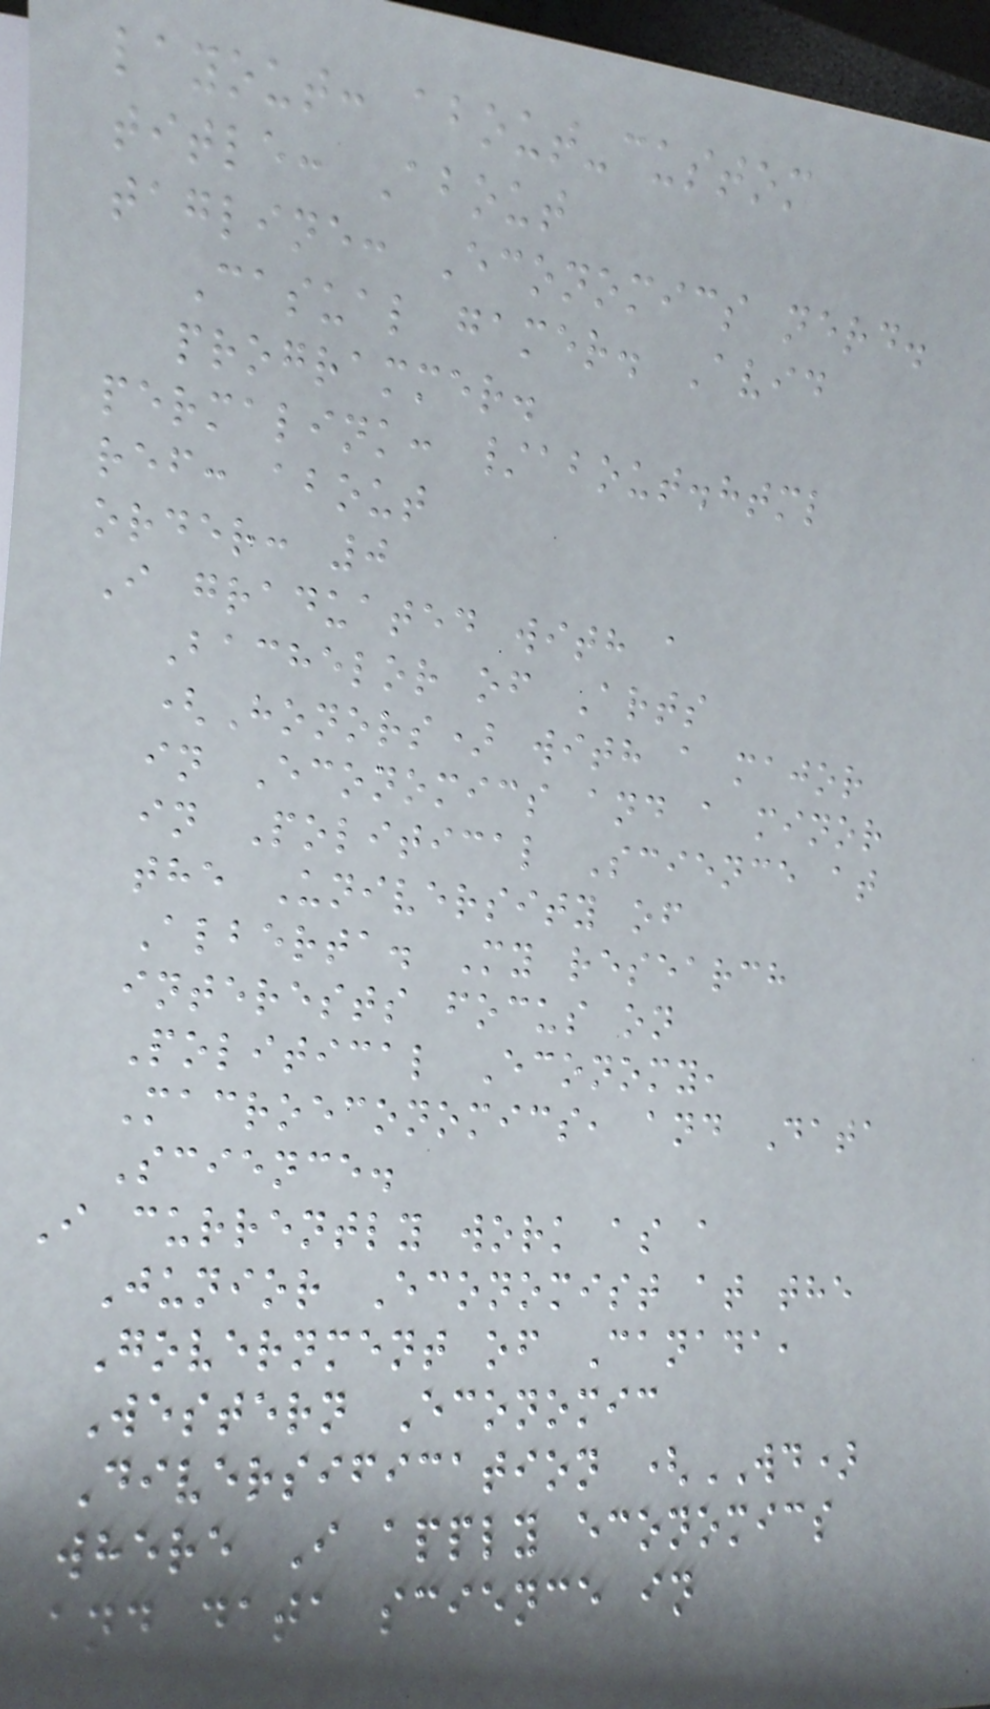layout: about-custom
title: About
tagline: Economics nerd.
Casual gamer. Avid
programmer.
permalink: /about.html
ref: about
order: 0
I graduated with a
Bachelor of Arts
(Honors) with a major
in Economics and a minor
in Political Science at
the University of
Alberta. My research
interests focus on
Political Economy,
Macroeconomics, and Data
Science.
I currently work as a
Junior Economist at the
Government of Canada,
Western Economic
Diversification (WD)
where I apply economics
and data science in
